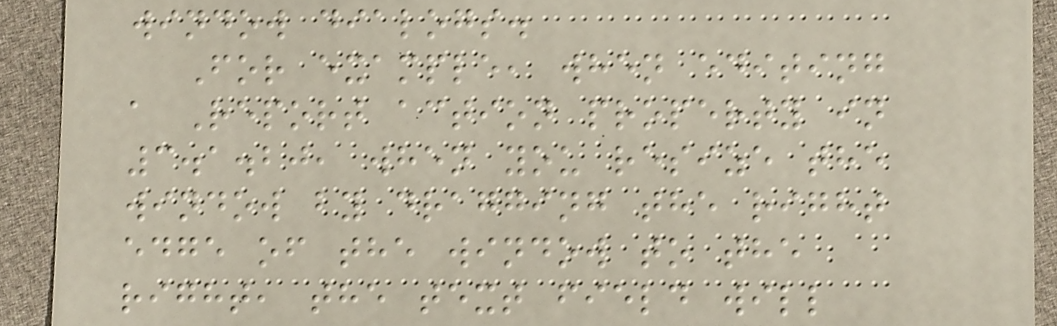window dialogs.
For example, when editing
a Report action property in
3.1.20, when you resize the
window by dragging the right
edge of the window to the
right, the text field will
